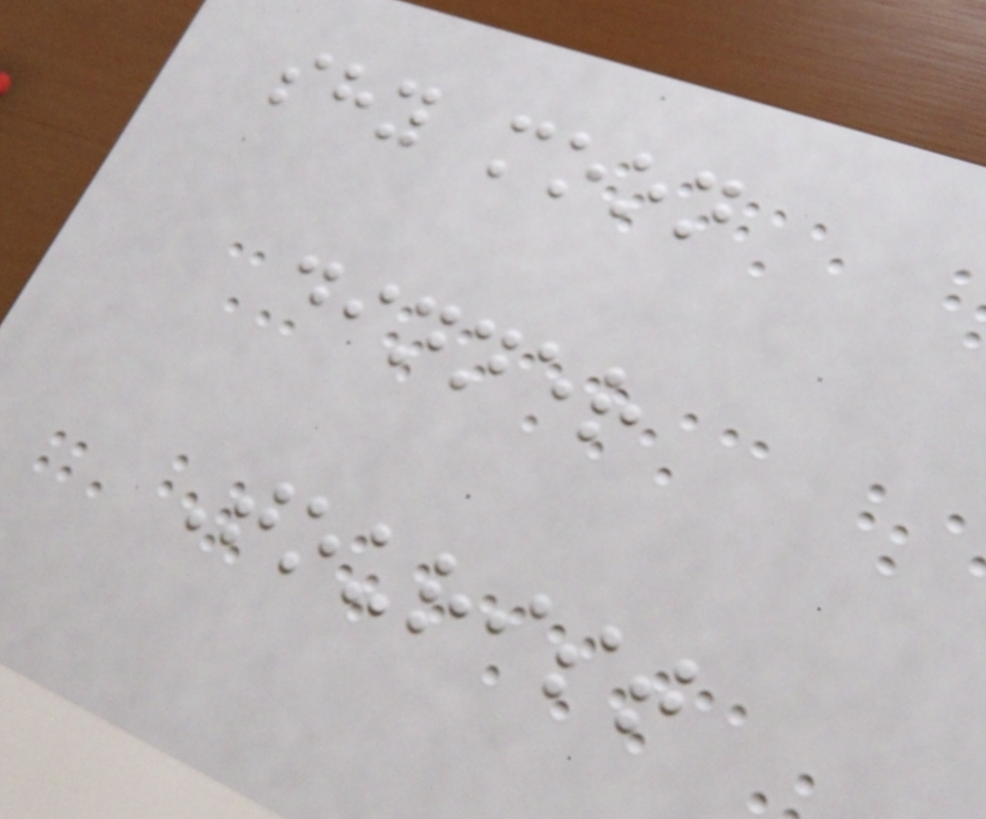shy moon
dinner
Tourist
